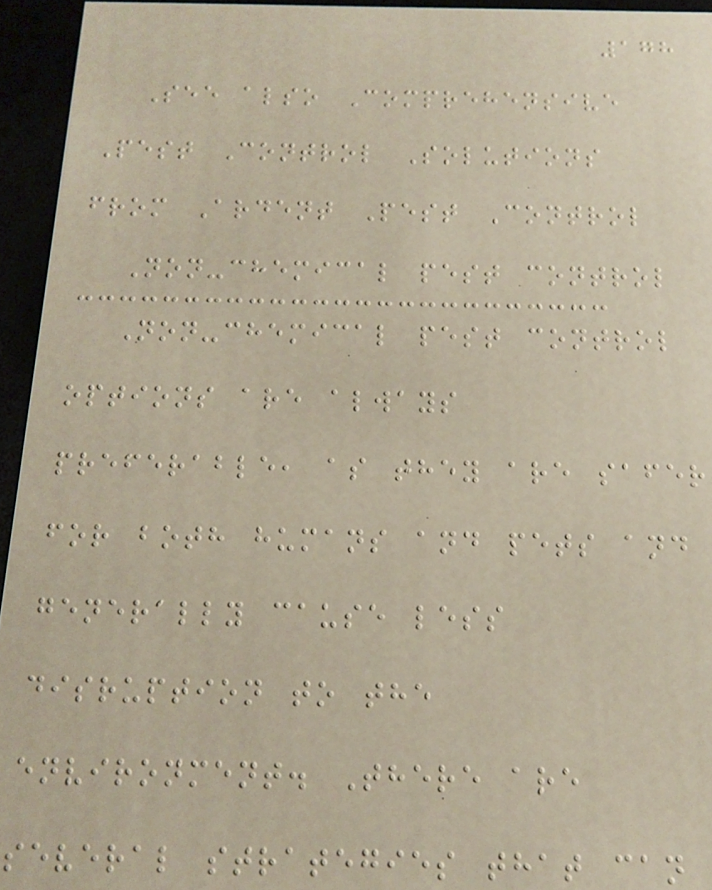178
See also Comprehensive
Pest Control Solutions
from Ardent Pest Control
Non-chemical pest control
Non-chemical pest control
options are always
preferable, as they are safer
for both humans and pets and
generally cause less
disruption to the
environment. There are
several strategies that can
